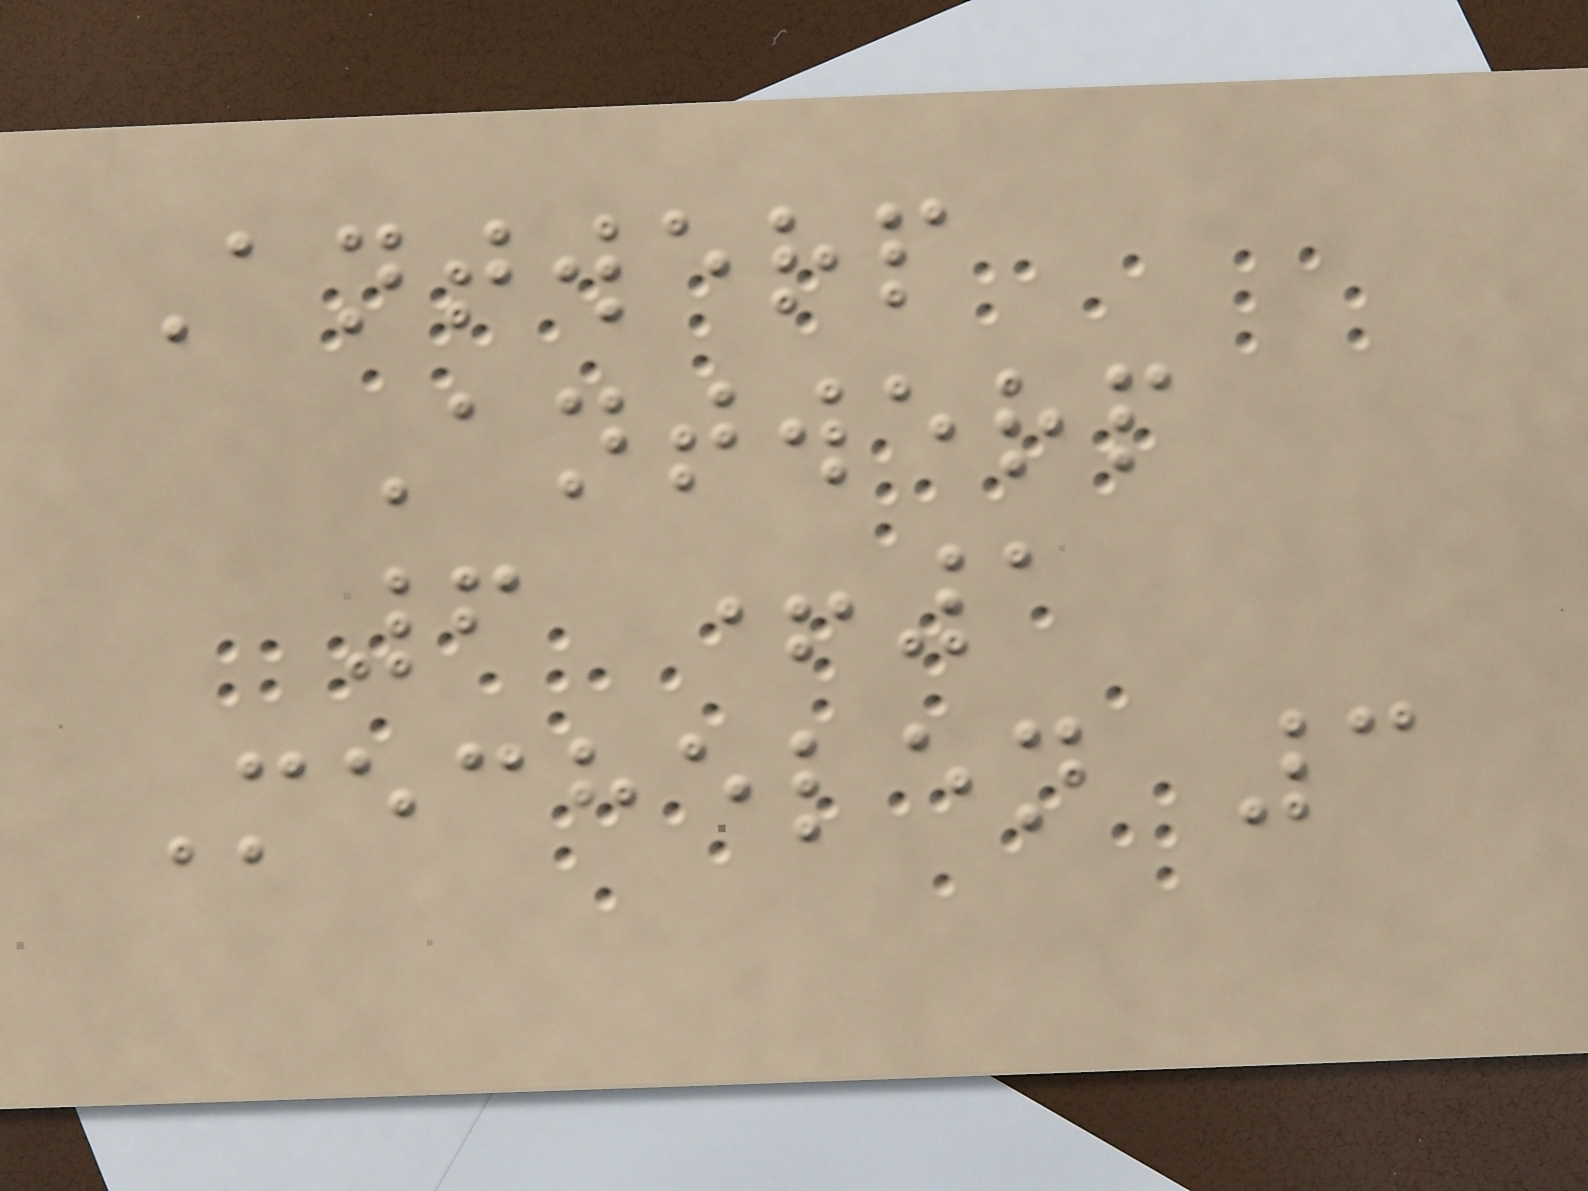Antwerp
Antwerp
6 +1
Mechelen 3
